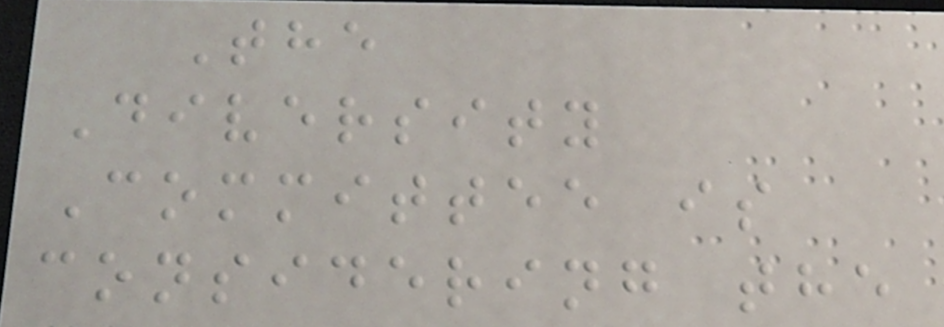The
Diversity
Committee is
considering the
